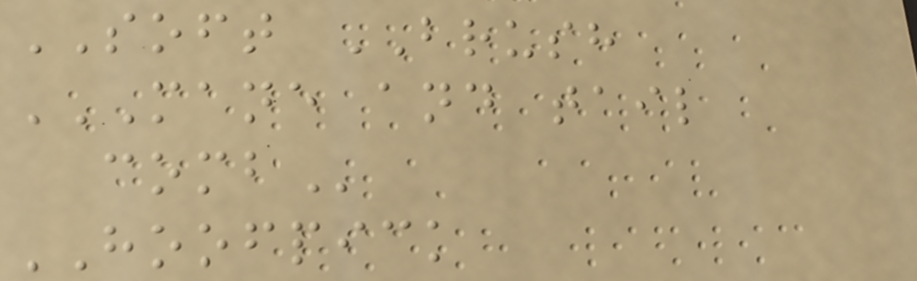SOFT BRUSH
MANE AND TAIL
COMB
HOOFPICK
